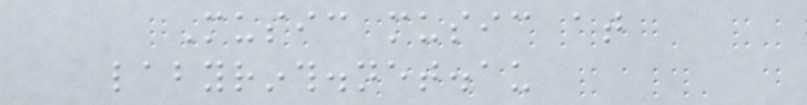Music music at
labyrinth.net.au
